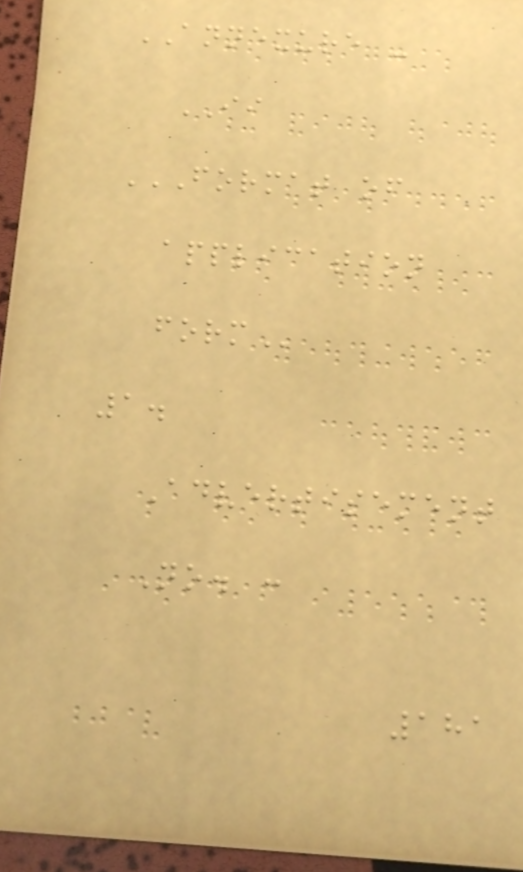ANNEXURE -
II
FORMAT OF
APPLICATION
FORM
1.
Advertisement
No. :
181
